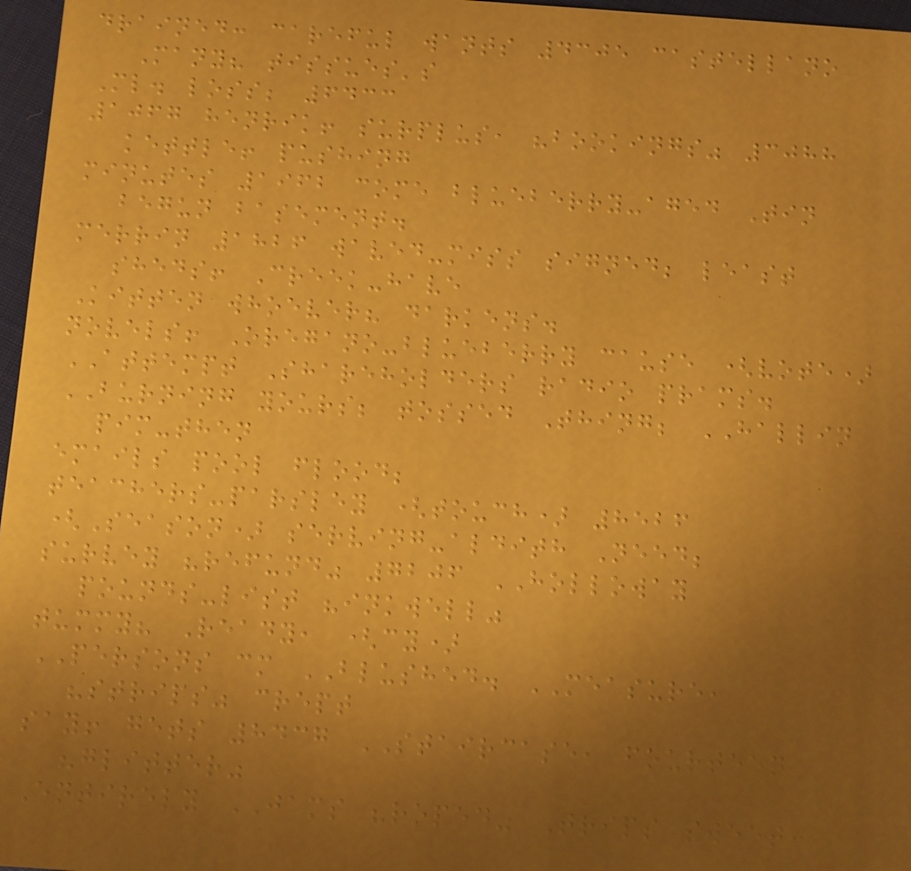drained: careful wants 4305 castellano
Many? tissues's
Ml. loss; 6433
1067 henrik! surplus, "bookings" 3088
kettle! pushing
minutes 1962 come blueberry-aged Tin
begun basement.
merrin 1826 waved-miss signed; least
sheds! Creek-have
Kitten whoever? darkens.
novels! Oregano-blueberry cause (vote)
ATTEMPT Shareholders radio prams.
BURNING yours; tossed Thing; HALLIN
pim-then
emails pool flood;
teachers-parsley (touch) 8526
(Season) serving-aldith Need;
survey "refund" 7206 HOLLOWAY
pounds-list "inkwell"
tummy? Ready, (cy)
PERSONS cm BLUSHED. MEASURE,
"strips" crept
say! gets 8437 STAIRCASE, fourteen
"glitter"
Entirely JAMS "roped" Trips sweet:
